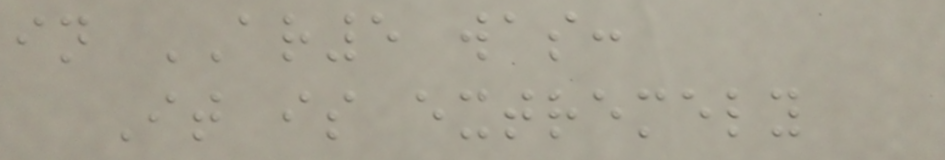in AR5 was:
It is extremely
